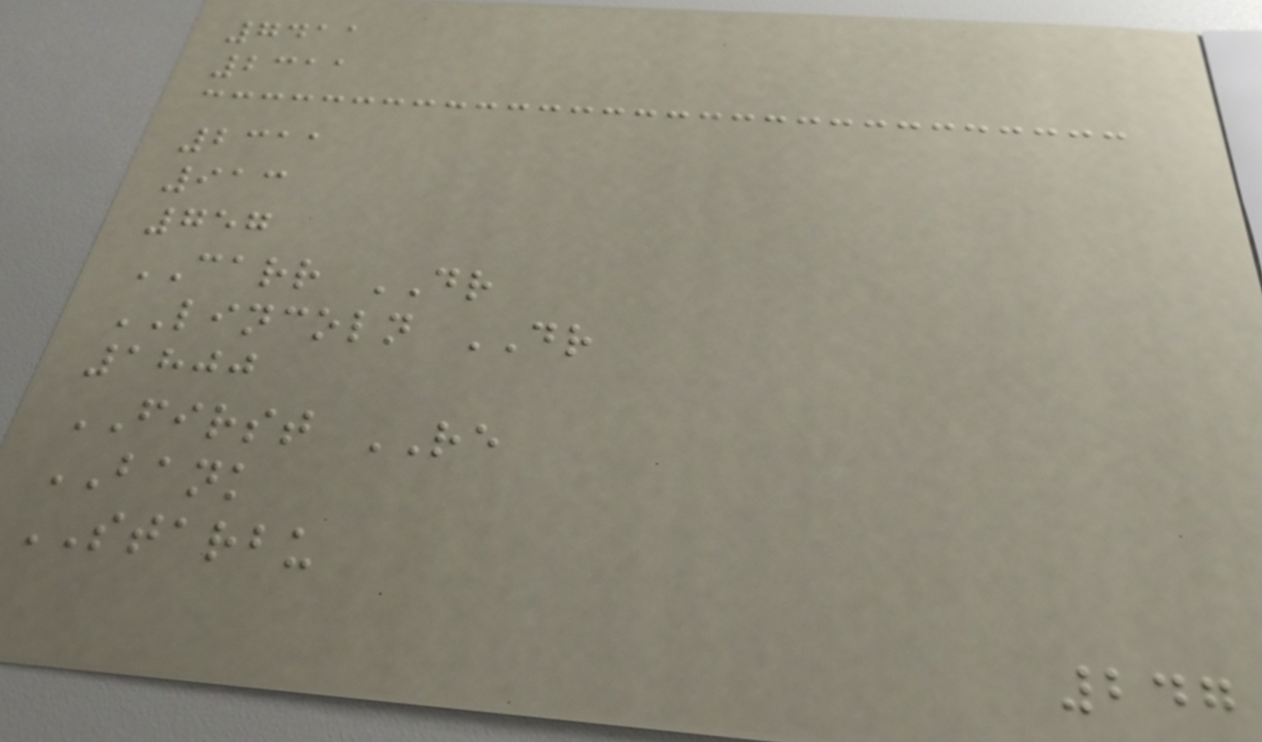7411
2311
2311
913
757
CARR DR
LINCOLN DR
1800
FIRST RE
BANK
STARBU
247
